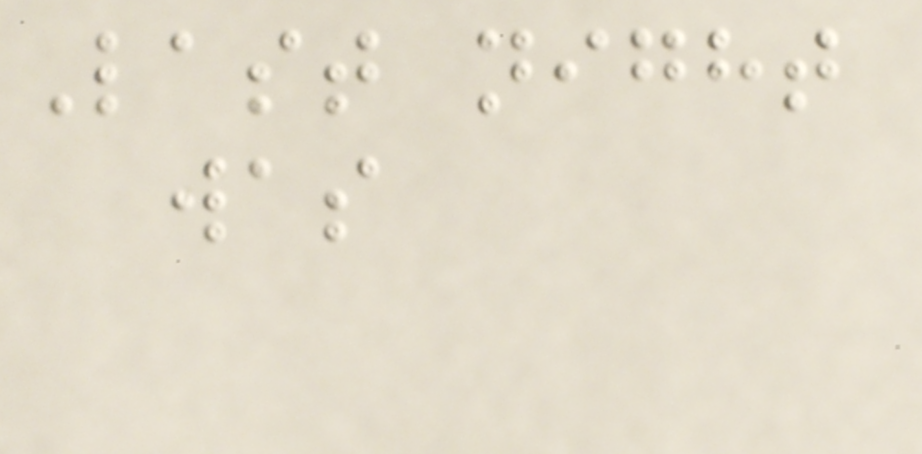Last night
was
